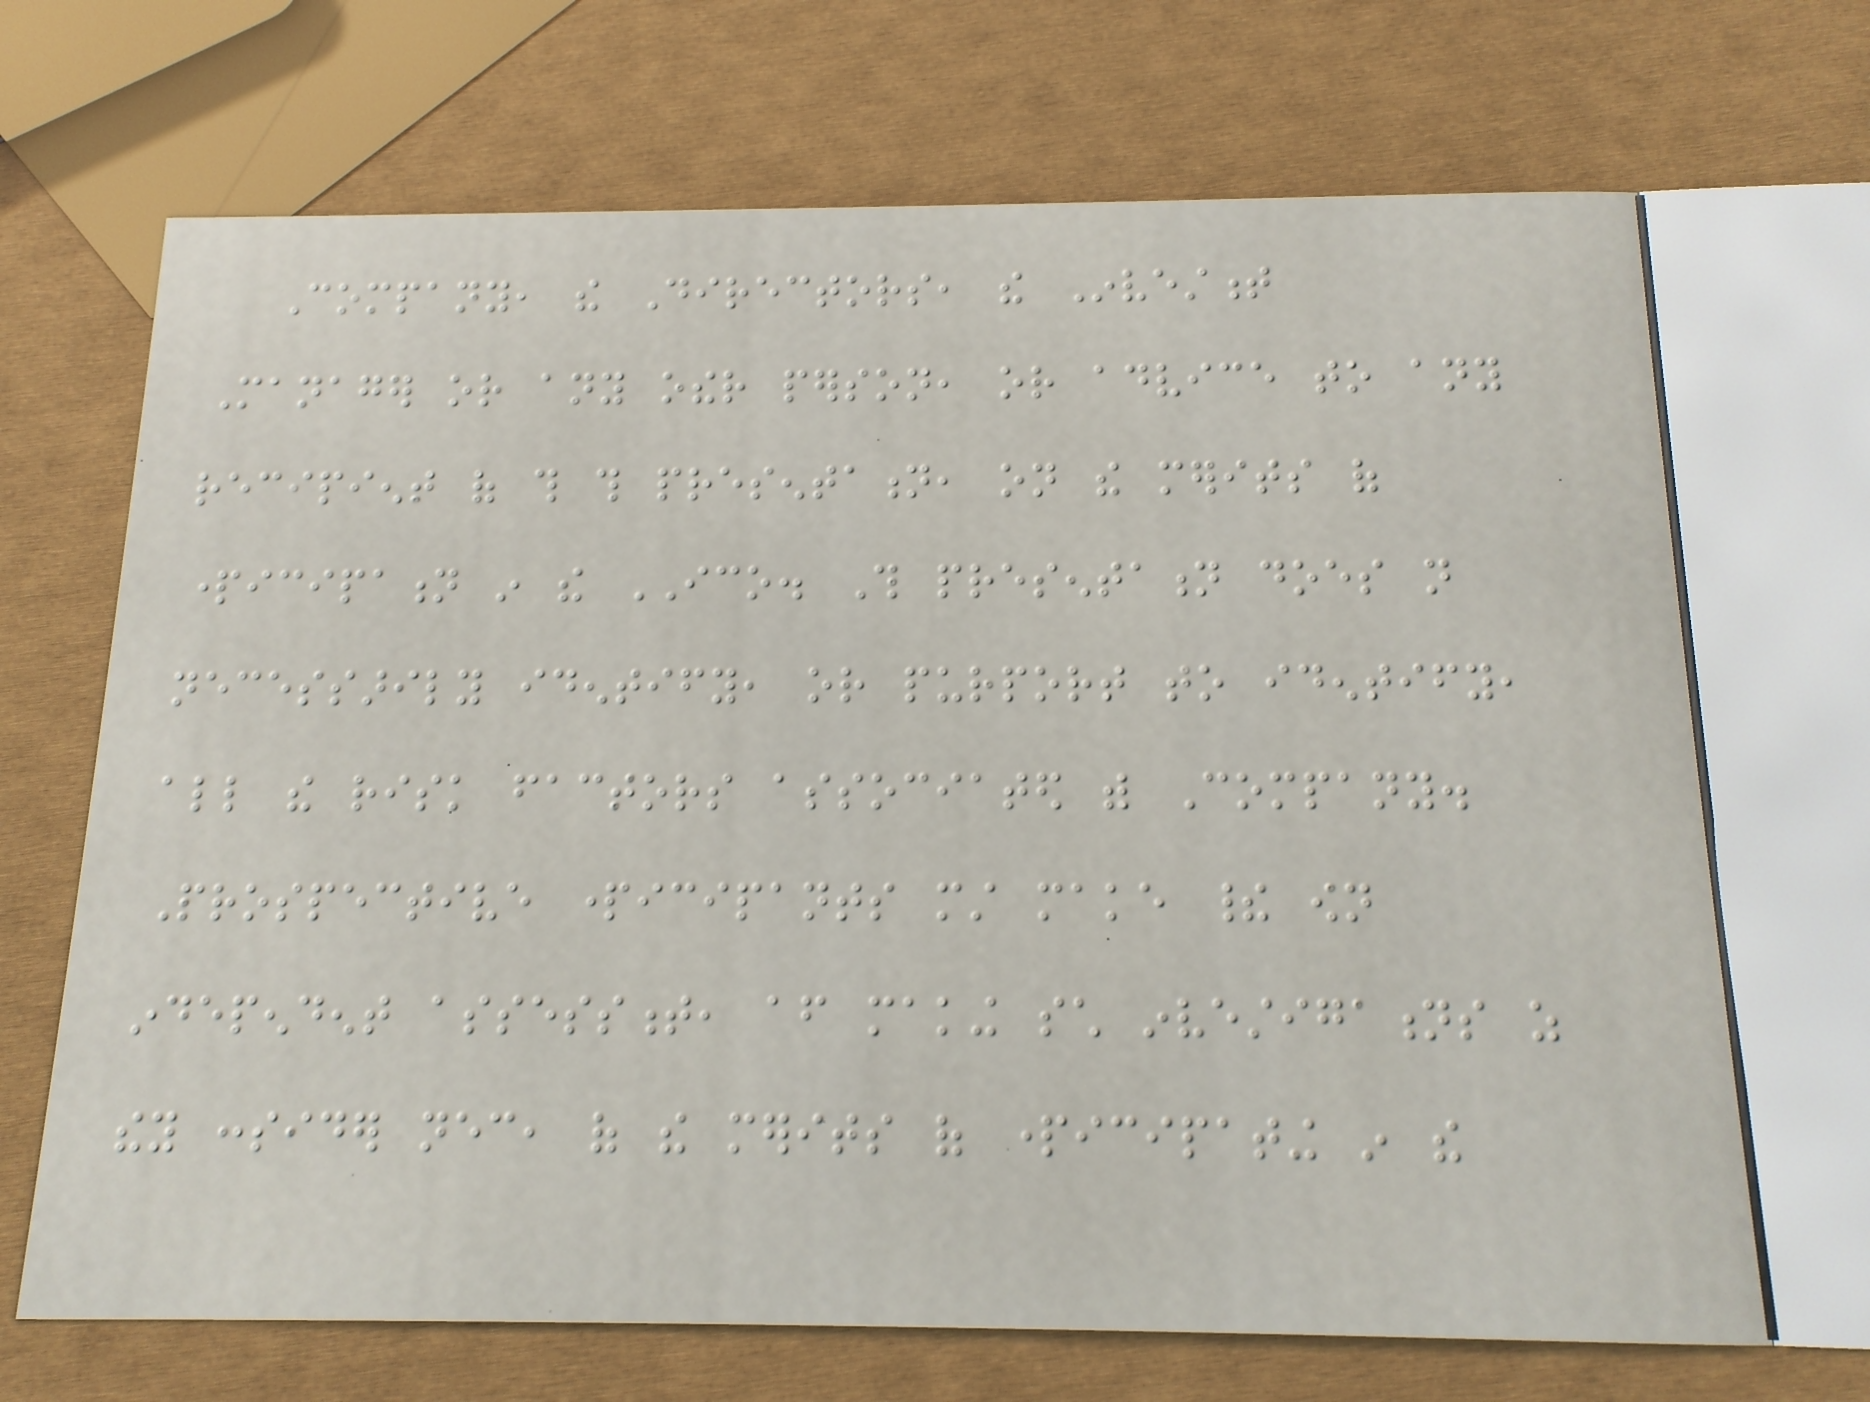Company, the Directors, the Investment
Manager or any other person, or advice to any
recipient of this this presentation, on the merits of
participation in the ICO. This presentation does not
necessarily identify, or purport to identify,
all the risk factors associated with Company.
Prospective participants must make their own
independent assessment, after making such investigations as
they consider necessary, of the merits of participating in the
